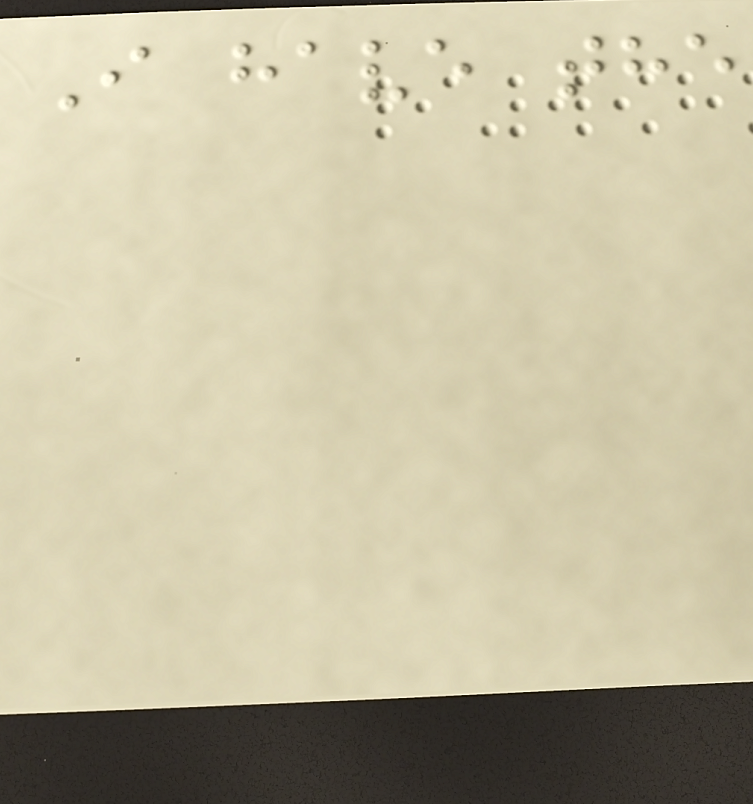I have the
